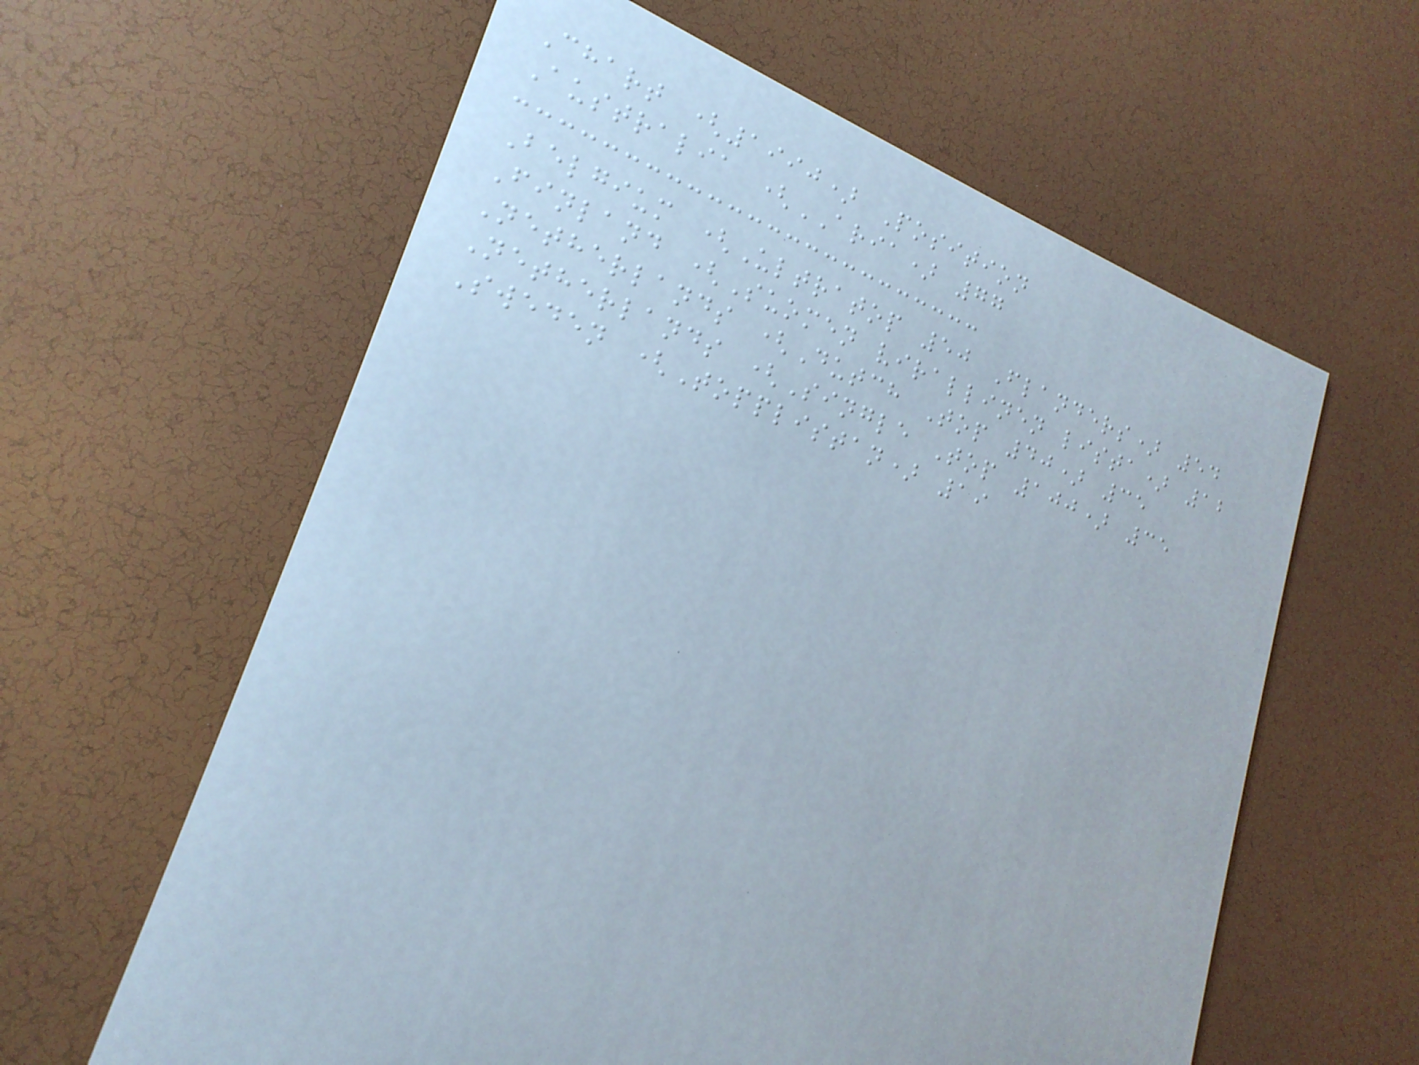Chart (1990) Position
Australia (ARIA) 77
Belgium (Ultratop 50 Flanders) 54
Finland (Suomen virallinen lista) 12
Netherlands (Dutch Top 40) 35
Netherlands (Single Top 100) 35
Sweden (Topplistan) 19
